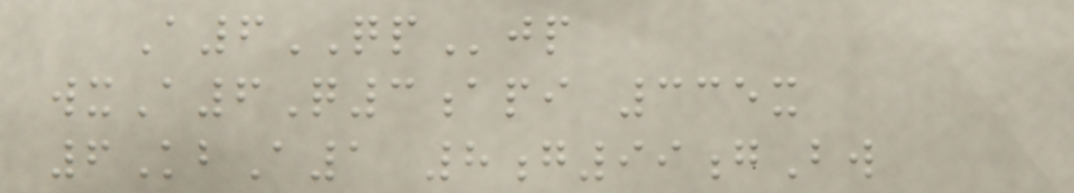A6QPjp
wxA6Q3api 335x
6KbA1 8g99gBw
